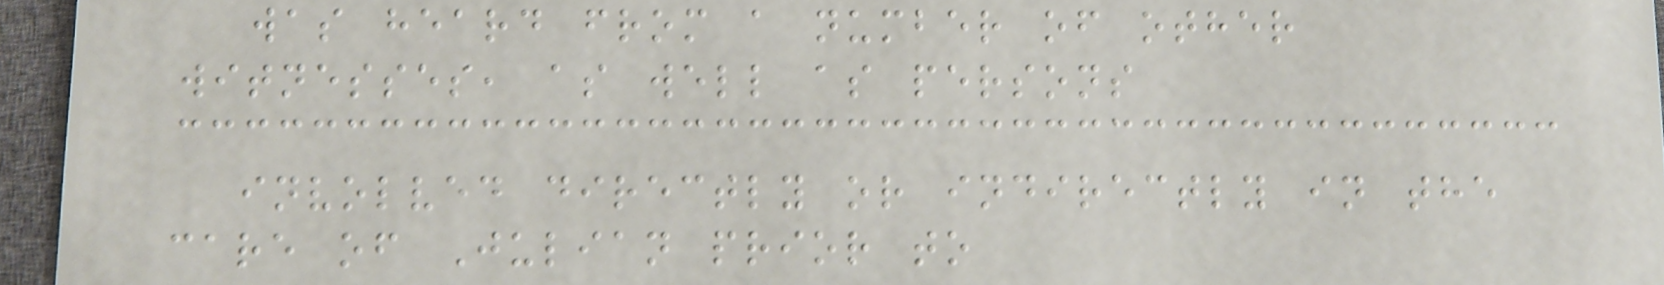was heard from a number of other
witnesses, as well as persons
involved directly or indirectly in the
care of Julian prior to
